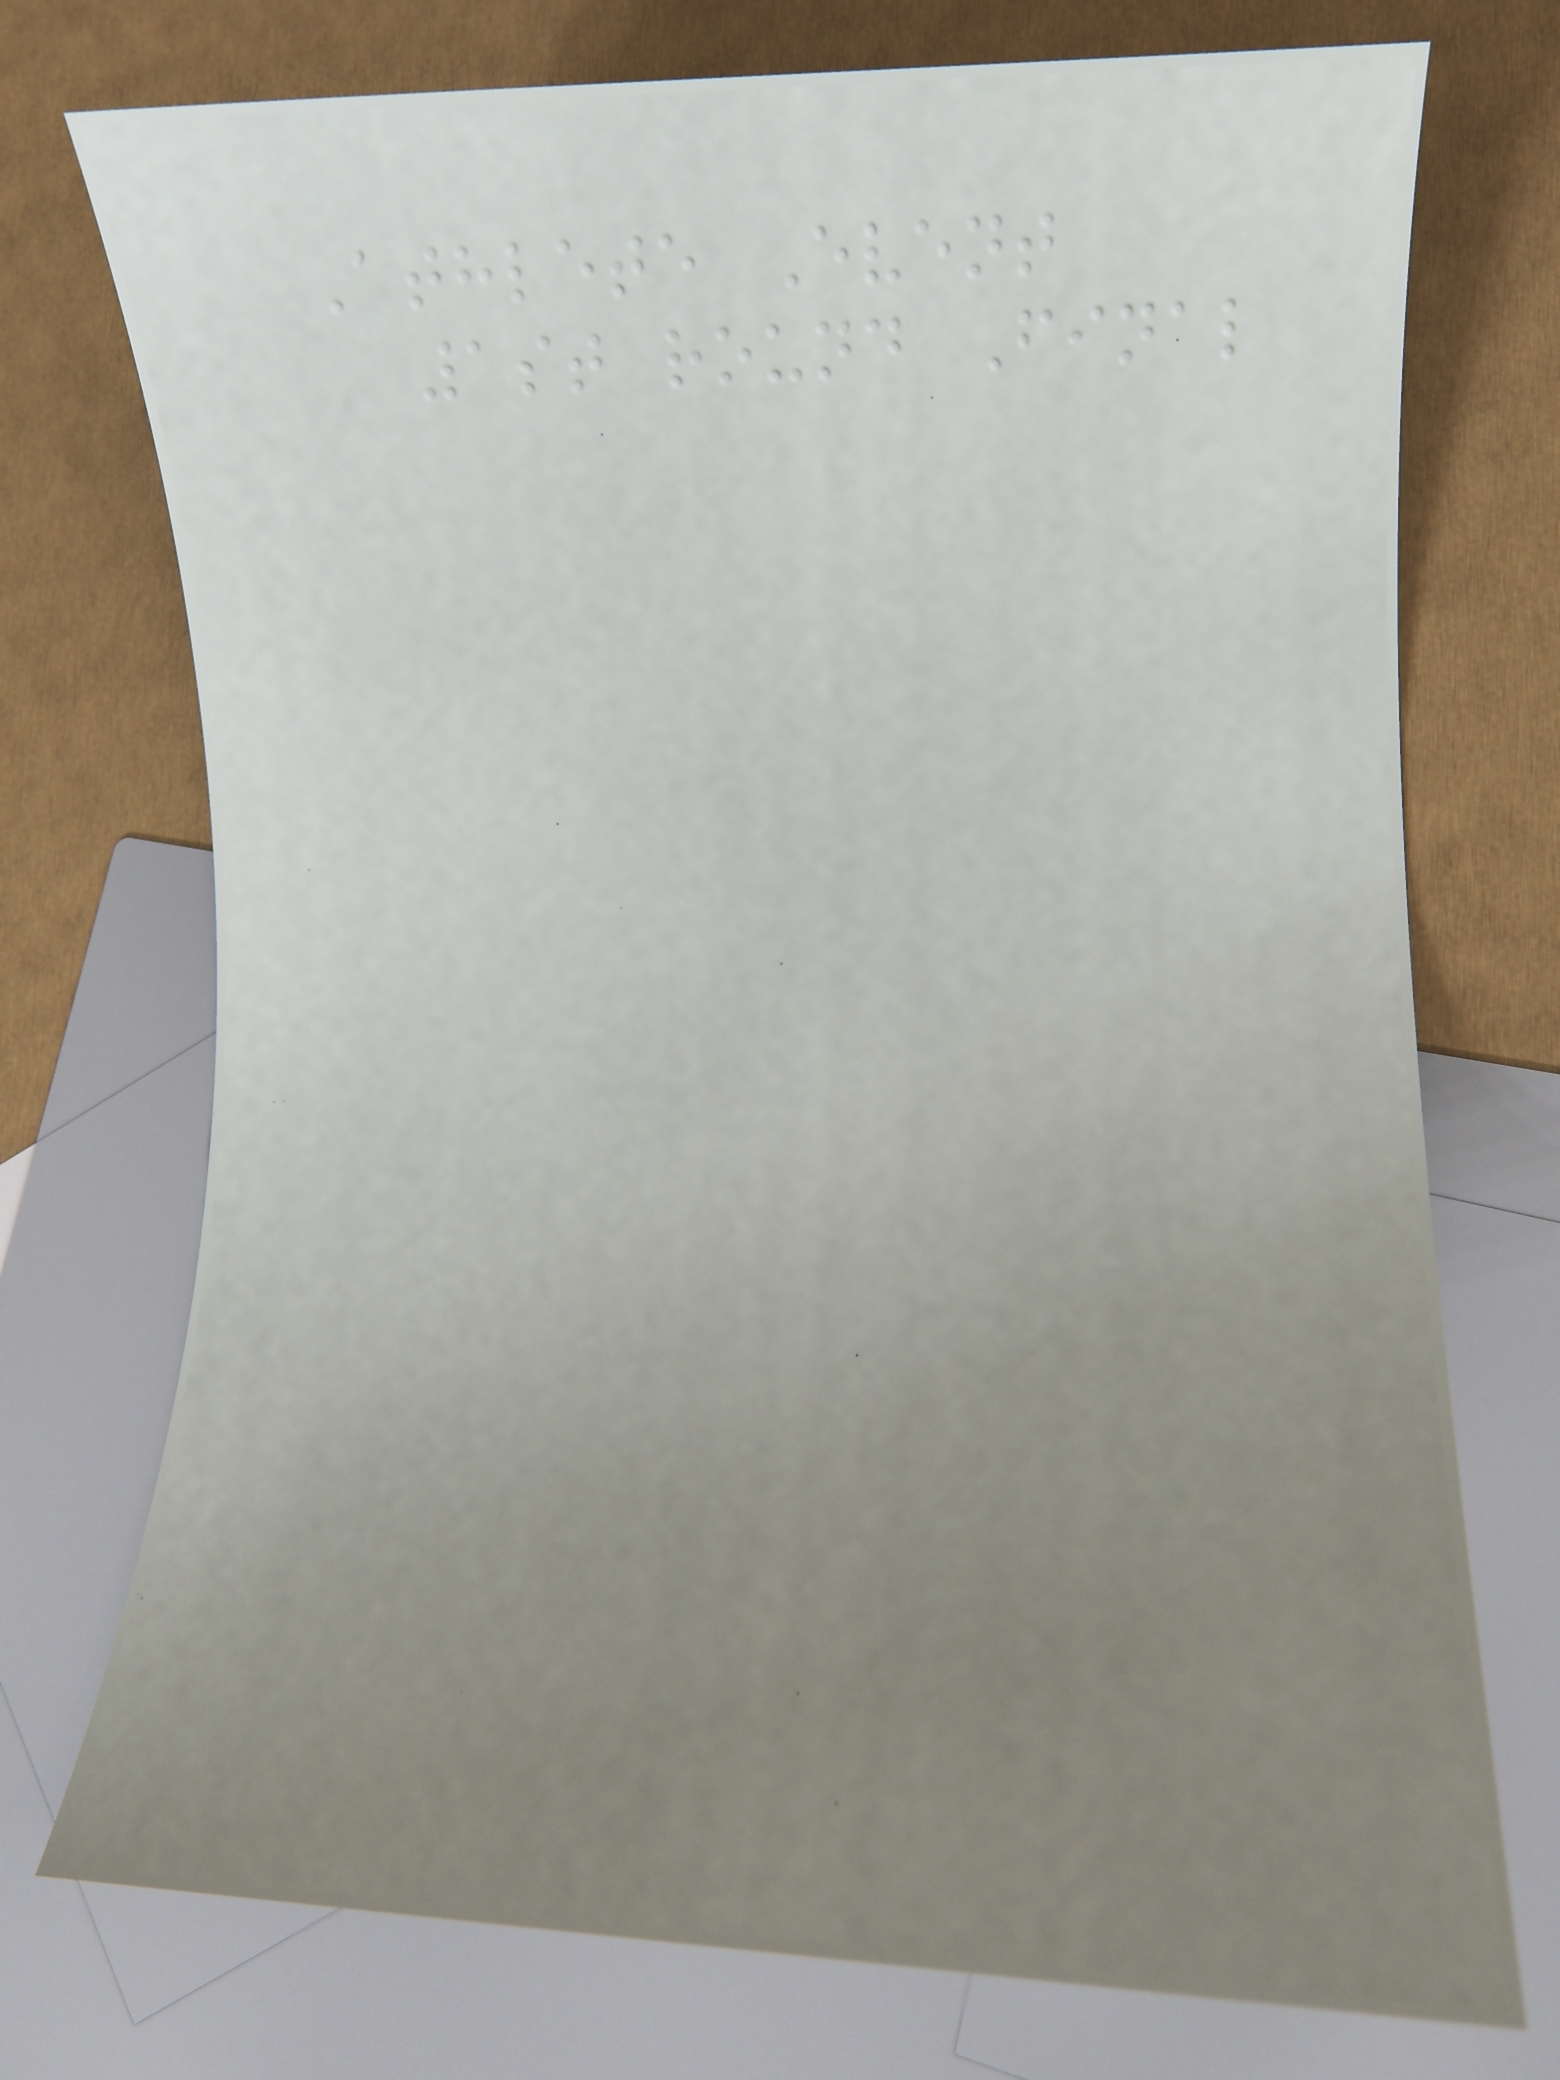Athlete Event
1st round Final
